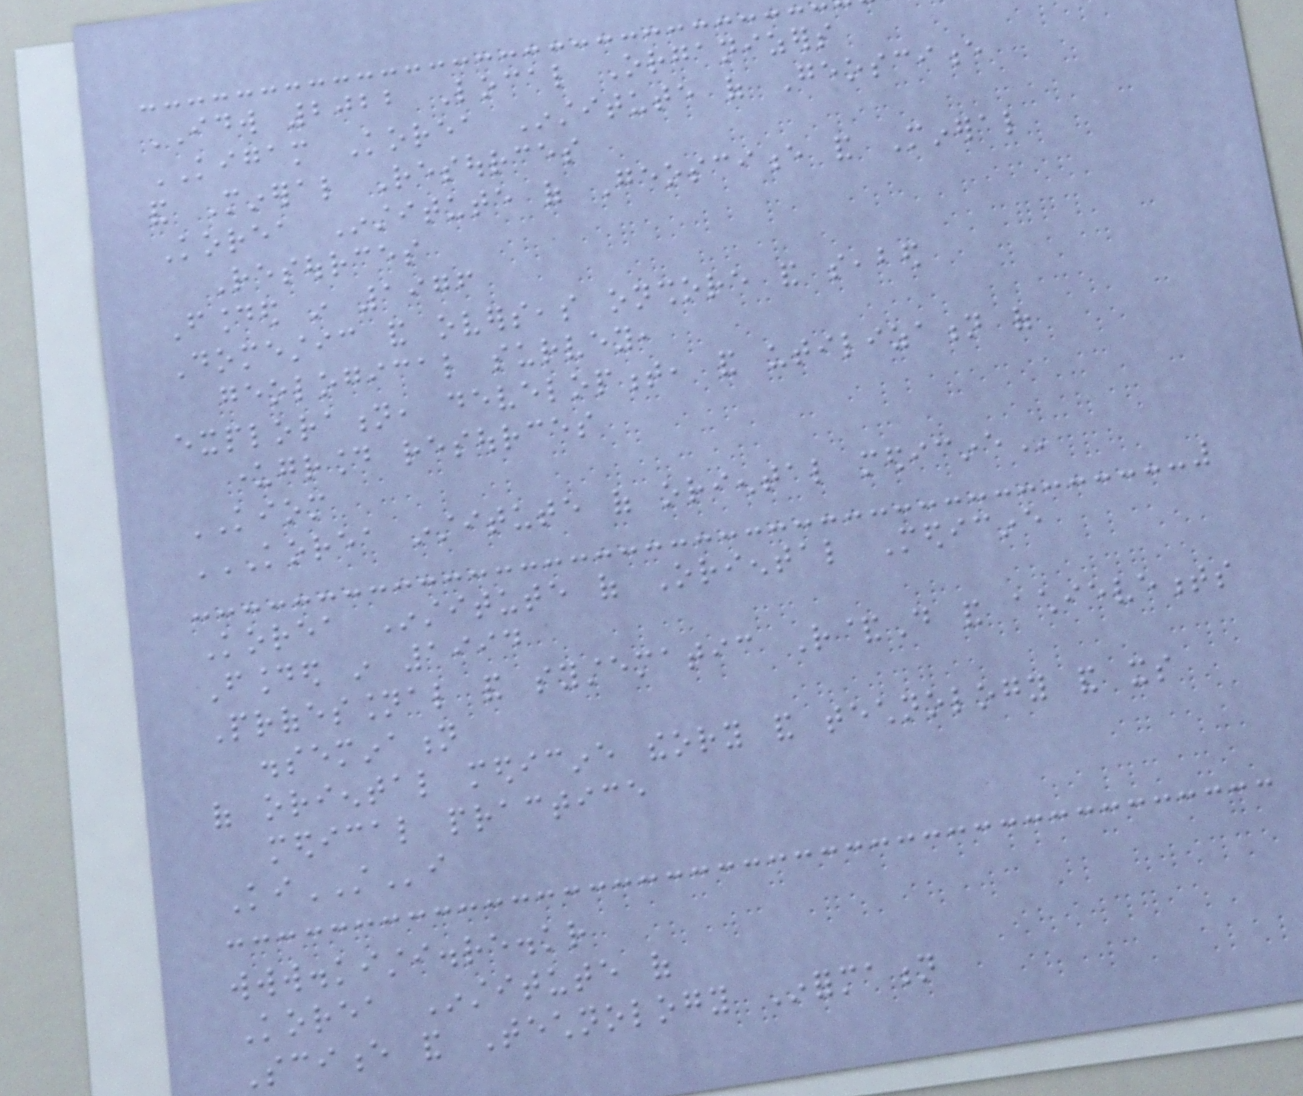IDW 2022 Local Organizers
KIGAM Korea Institute of Geoscience
and Mineral Resources
Korea Institute of Geoscience and Mineral
Resources
Founded in 1976
Domestic and overseas onshore and seabed
geological survey,
exploration, development, and utilization of
underground resources
KIOM
KOREA INSTITUTE OF ORIENTAL MEDICINE
Korea Institute of Oriental Medicine
Founded in 1994
Professional and systematic R&D and achievements
dissemination
of oriental medicine theory and technology and its
medical practice
KiSTi
www.kisti.re.kr
Korea Institute of
Science and Technology Information
